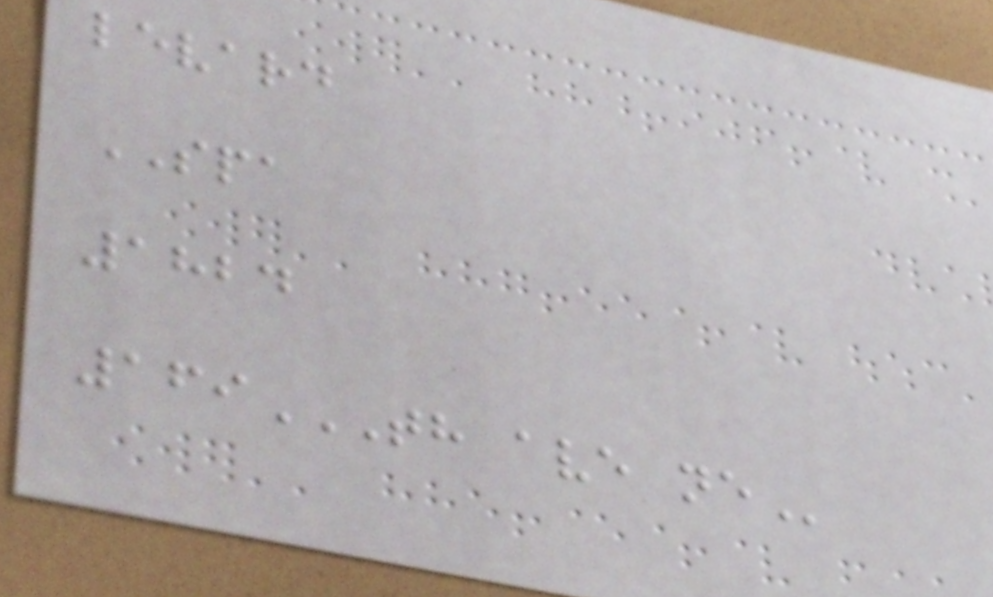levard
SPA
1824
169TH AVE NE
